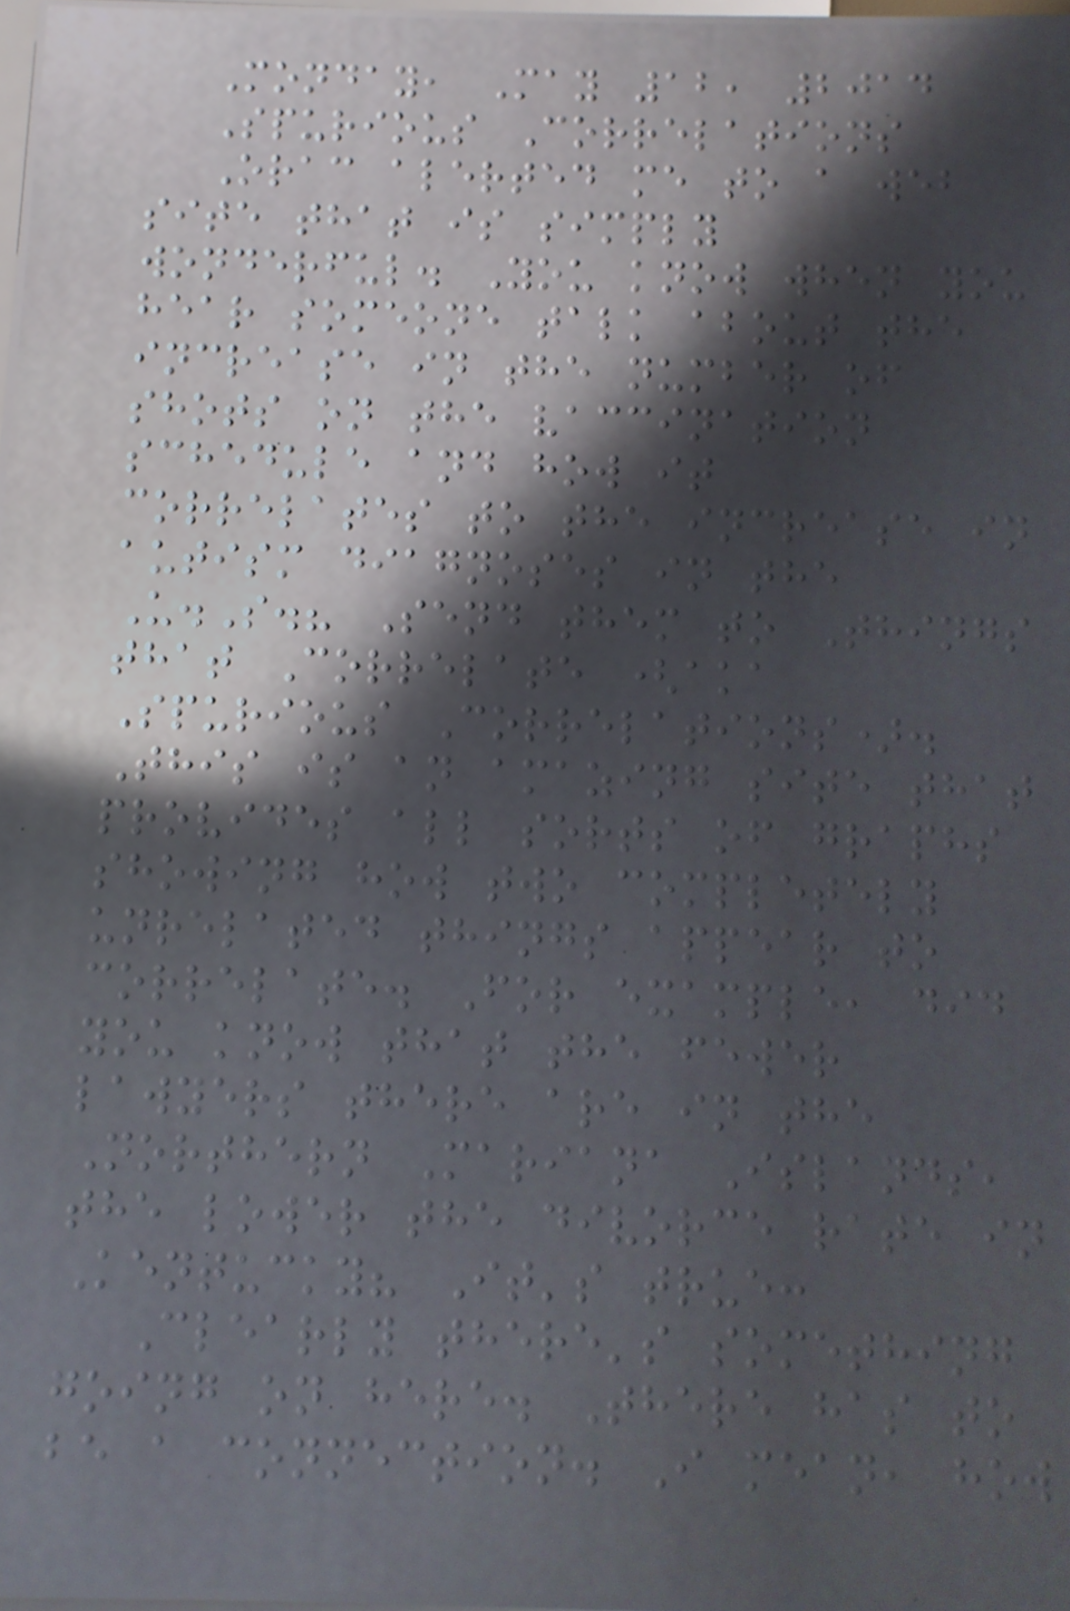Monday, May 12, 2014
Spurious Correlations
Orac alerted me to a web
site that is simply
wonderful. You know when you
hear someone talk about the
increase in the number of
shots on the vaccination
schedule and how it
correlates to the increase in
autism diagnoses in the
U.S.? Send them to Things
that Correlate (aka
Spurious Correlations).
This is an amazing site that
provides all sorts of graphs
showing how two completely
unrelated things appear to
correlate. For example, did
you know that the fewer
lawyers there are in the
Northern Mariana Islands,
the lower the divorce rate in
Kentucky? It's true:
Clearly there's something
going on here. There has to
be a connection. I mean, how
